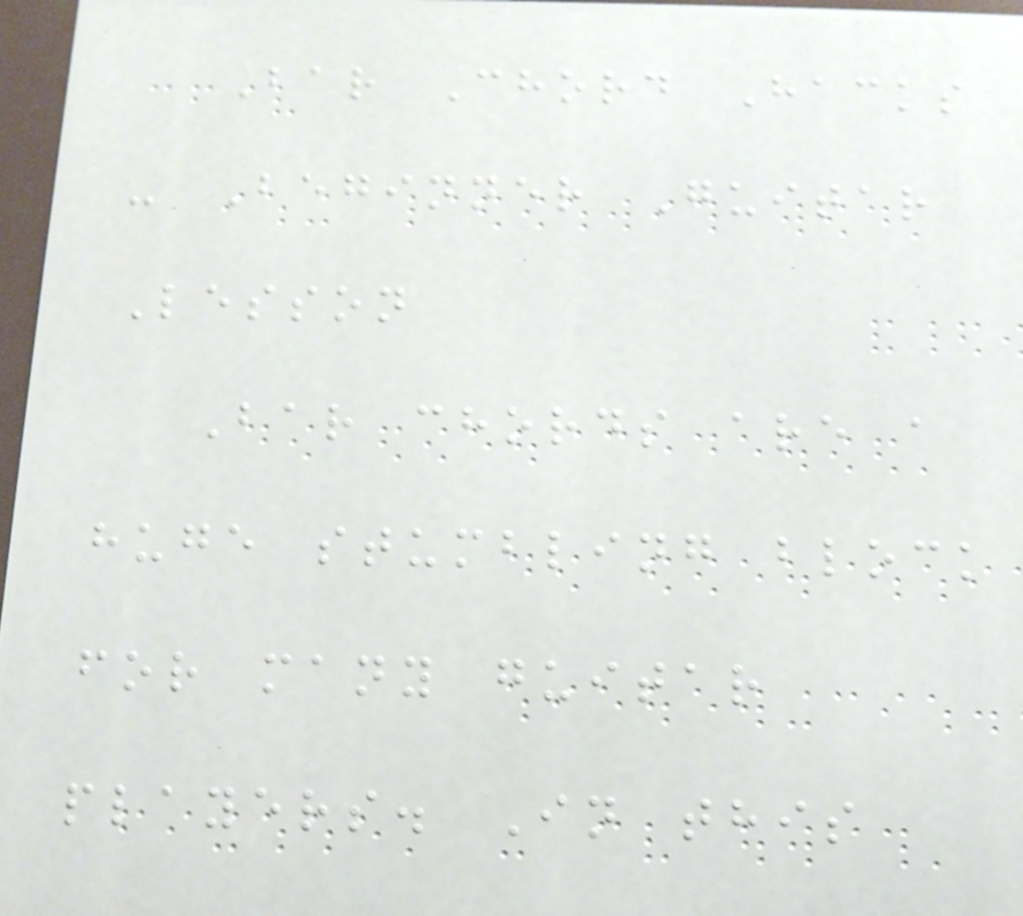Bar Chord Hacks
- Beginner Guitar
Lesson
Bar chords are a
huge stumbling block
for many guitar
players. In this
